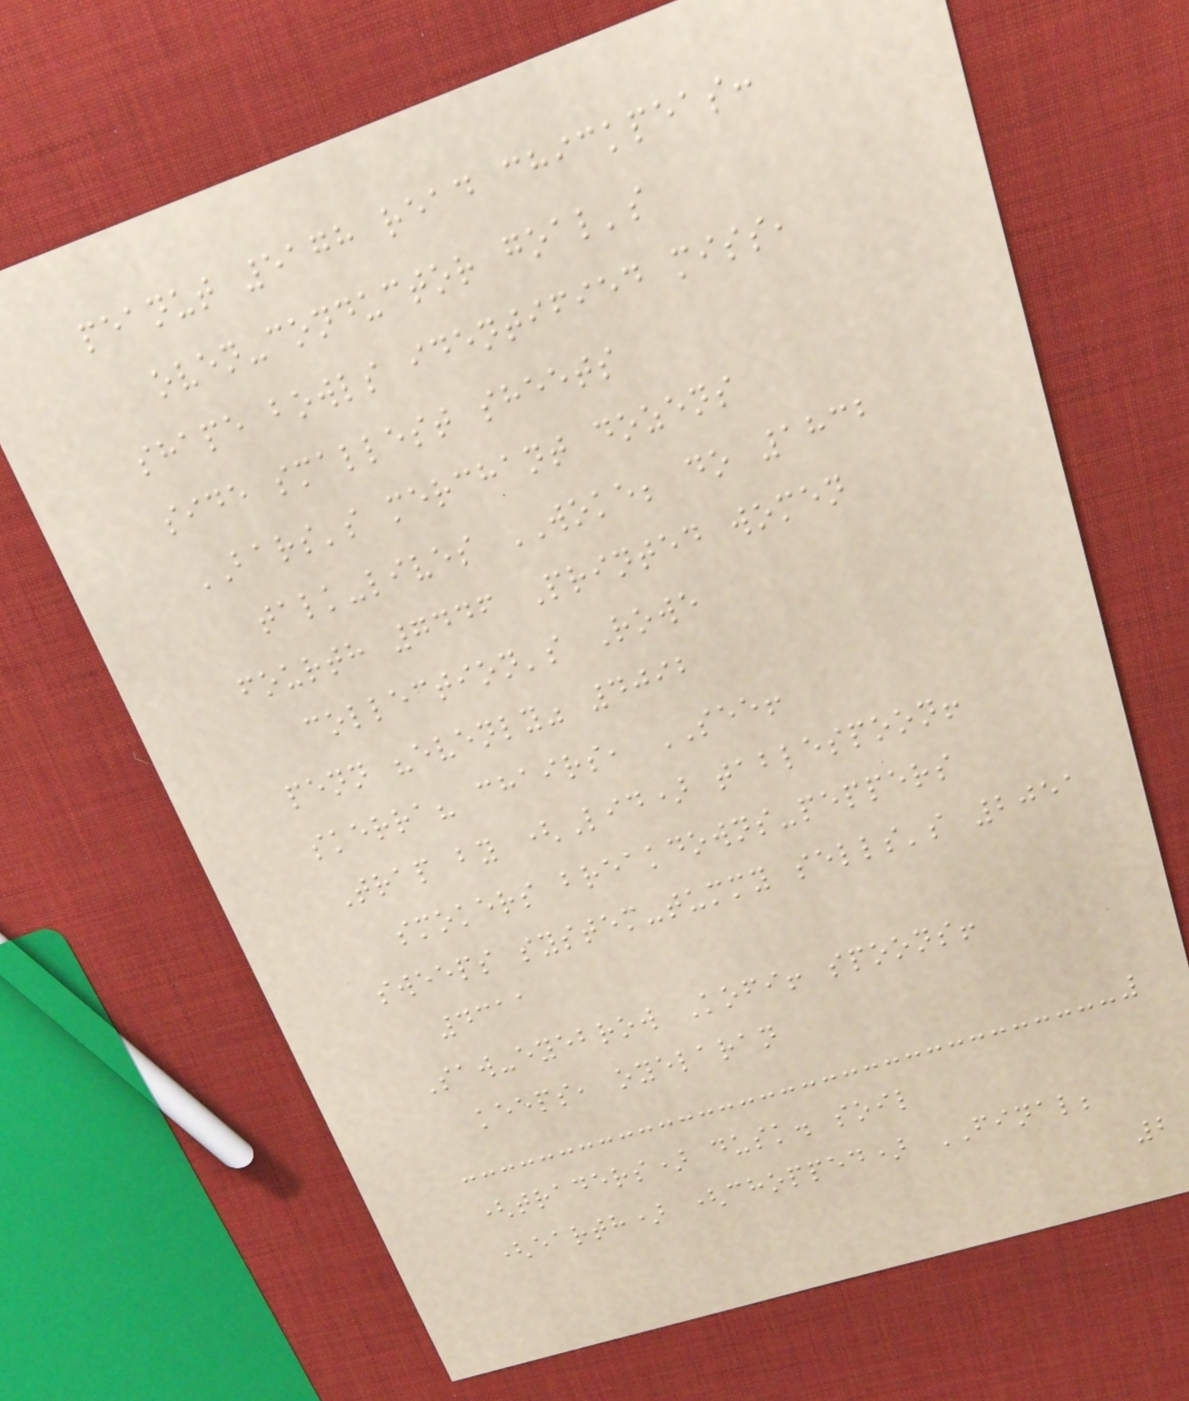peanut 5178 read chickpeas:
oven-conductor goal's
shape bowls identified miss,
side smallest sheets
BARS's merchant dozens
talk-lives WOKE; do 1832
fourth 7446 Printed women
collection's Rowe
penn "evenly" 4092
skerra? chairs, SEE!
Trap by (Lid) tablespoon!
smokers breakdowns-peppers
sweeps system-tummy sells's 2051
4311
Saw-eyebrow Kofi! spoons!
keeps, oyelaran
(traders) dusk. soil
(earth) (chopped) FINAL;
2
